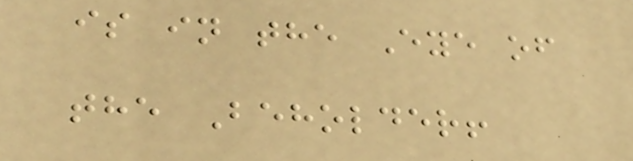is in the Eye of
the Beholder!
